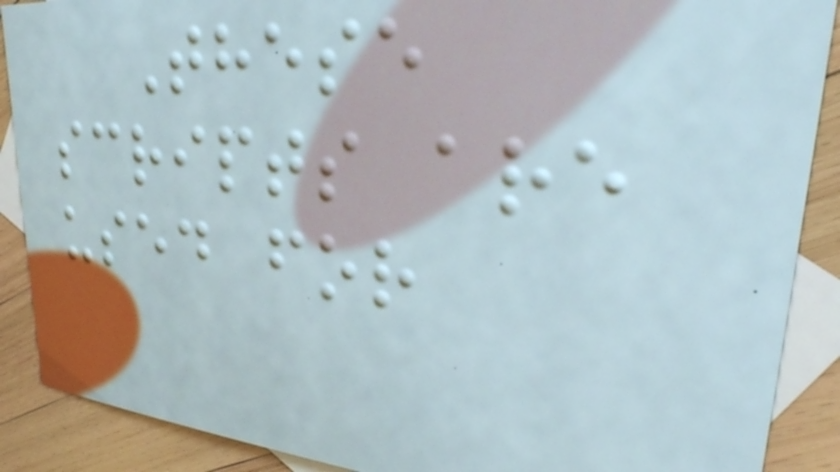These
scripts are
used for
